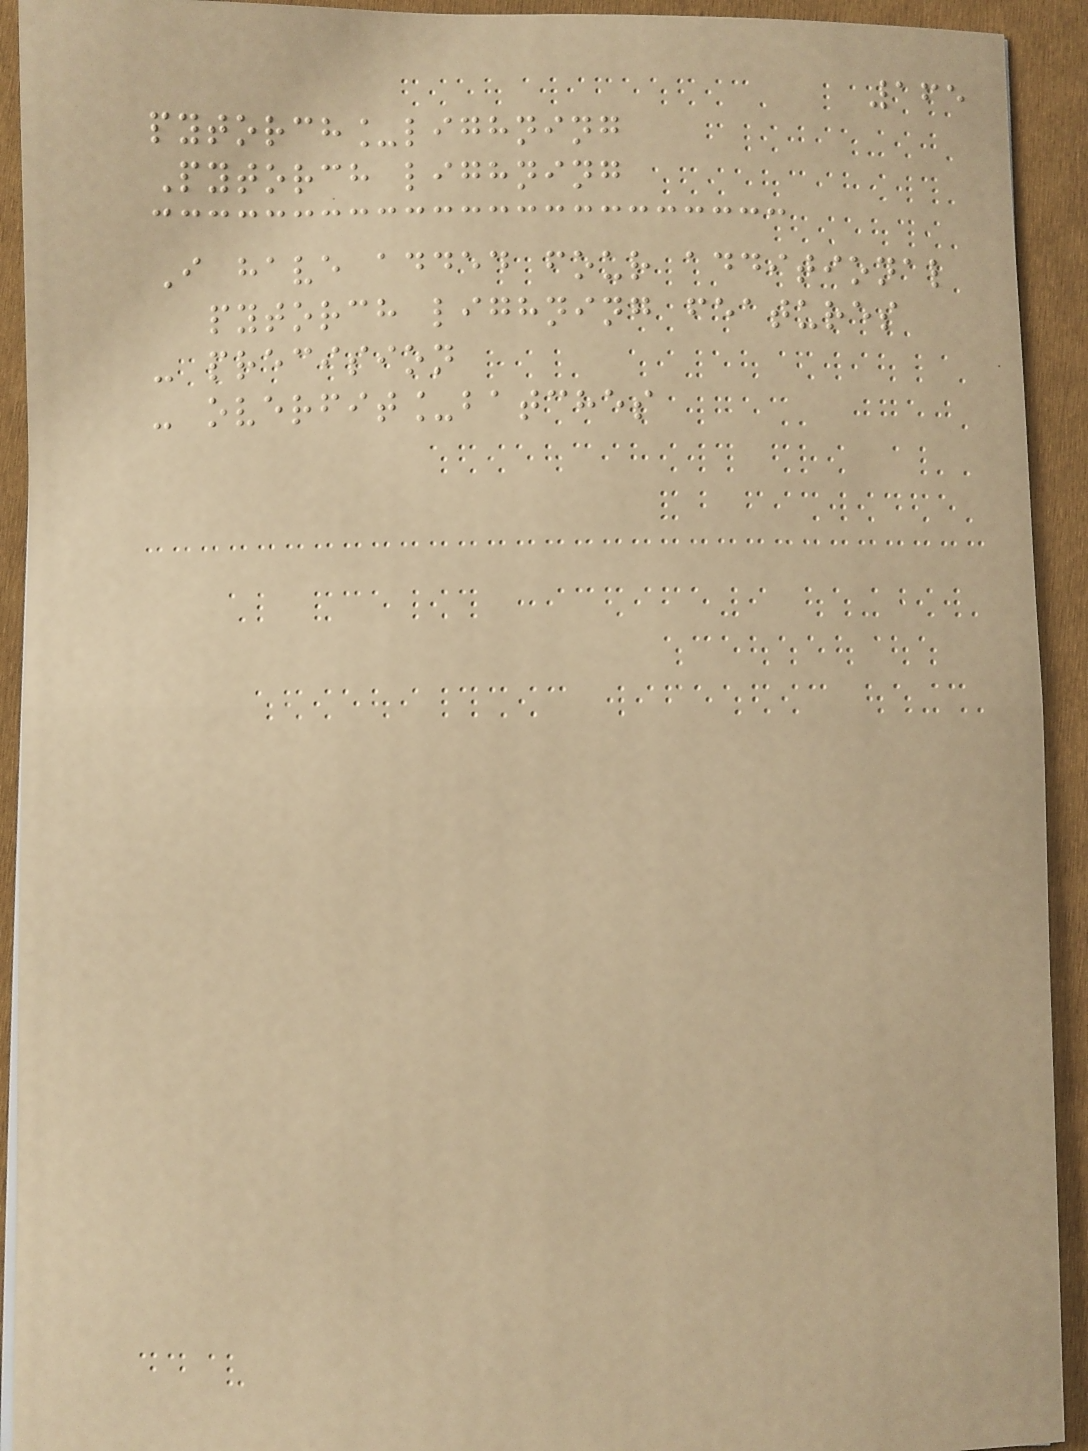165
pytorch_lighning
Pytorch lighning
I have added four additional
pytorch lighning features
- precision
- overfit_batches
